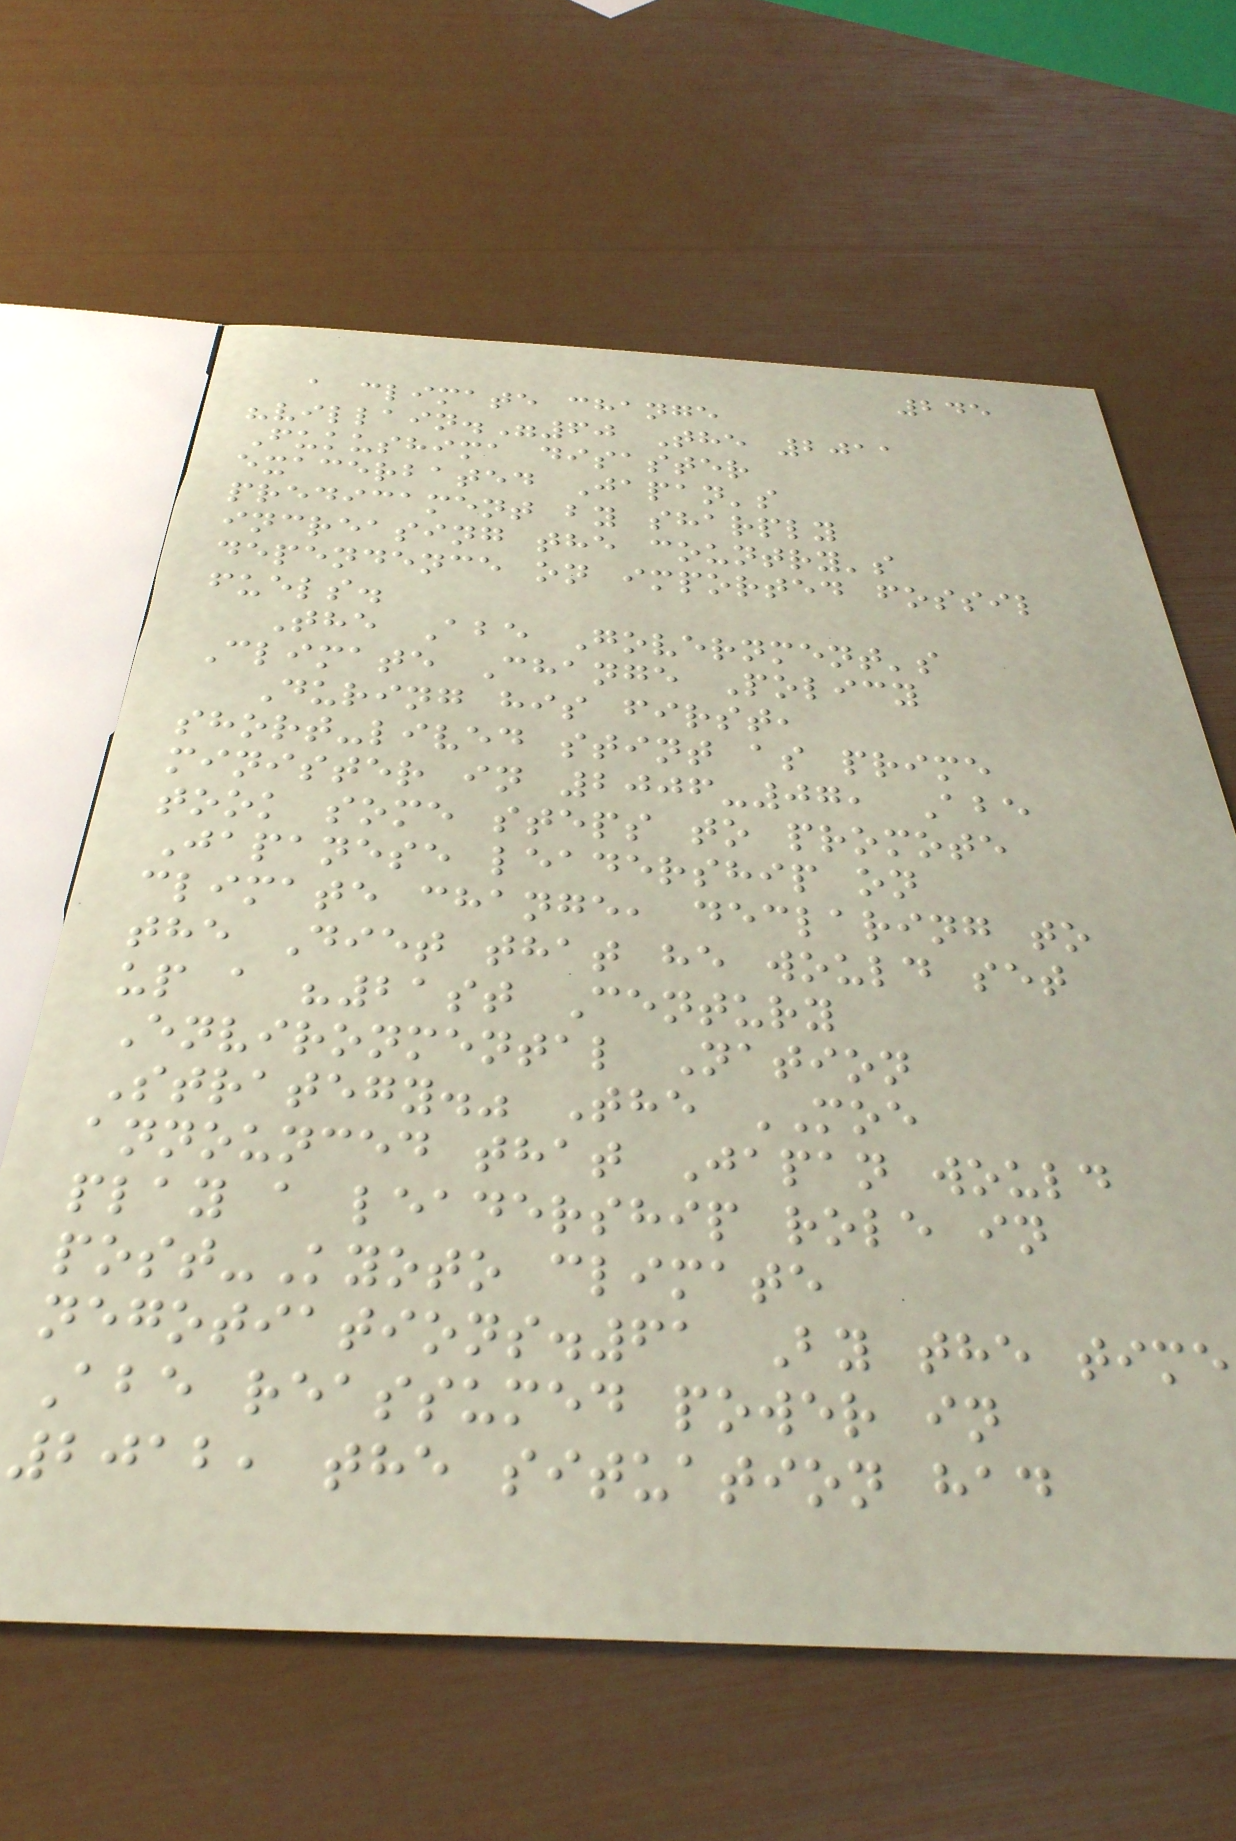245
a climate change
"villain."60 The 2011
Fukushima disaster
exacerbated Japan's
predicament by sharply
increasing the country's
dependence on imported fossil
fuels.
The Abe Government's
Climate Change Policy
During his first,
short-lived stint as prime
minister in 2006-07, Abe
took some steps to promote
Japanese leadership on
climate change, declaring to
the Diet that he would set
up a "21st Century
Environmental Nation
Strategy." The MOE
announced that Japan would
play a leadership role in
post-Kyoto climate
negotiations.61 By the time
Abe reassumed power in
2012, the situation had
